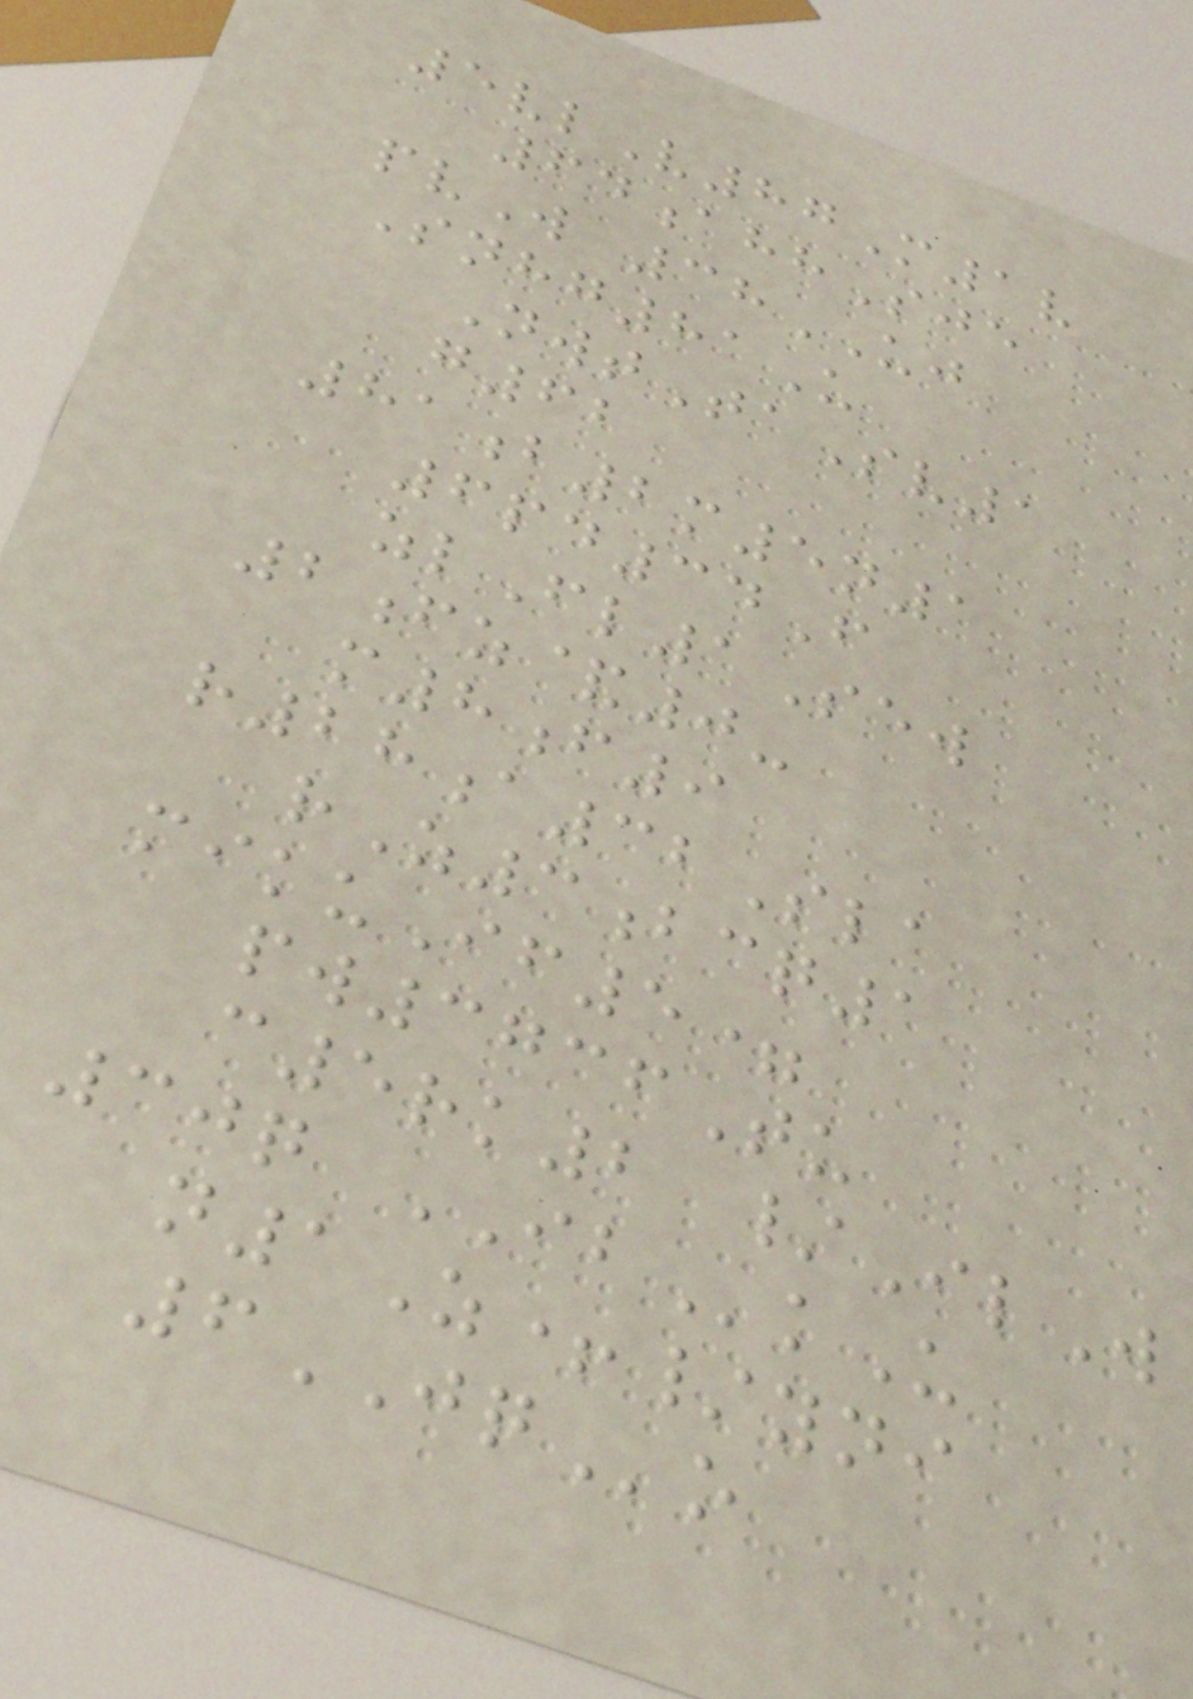5vlV87M1v
64ahhSje
pvW 38UJ
Snhg81U
NwtTaSv1
g62
81b2m5n1
6pd34F
zlFl1Sew
2fz&0-
m8f9
r28a32Sla
rZ3bcq1
mikuIf5=
pw3736Tu
c5rk2 /IlW
30q IBkU
n1Z+/yni
6JQo
